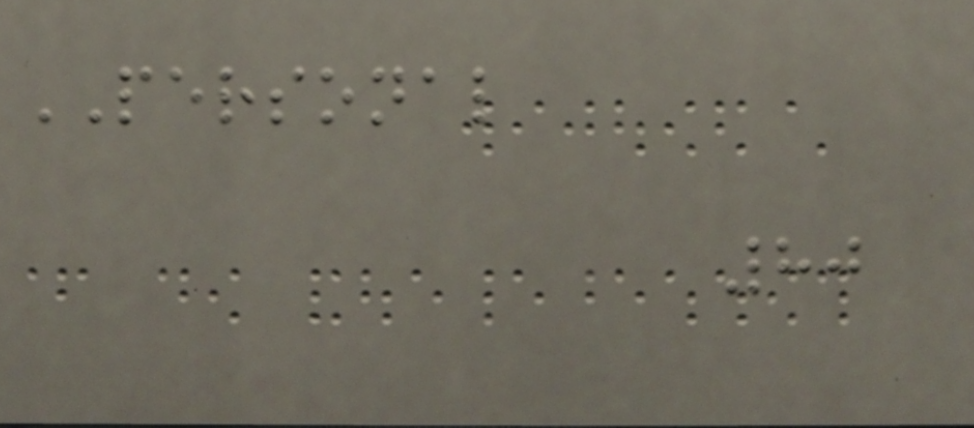PERSONAL
80
